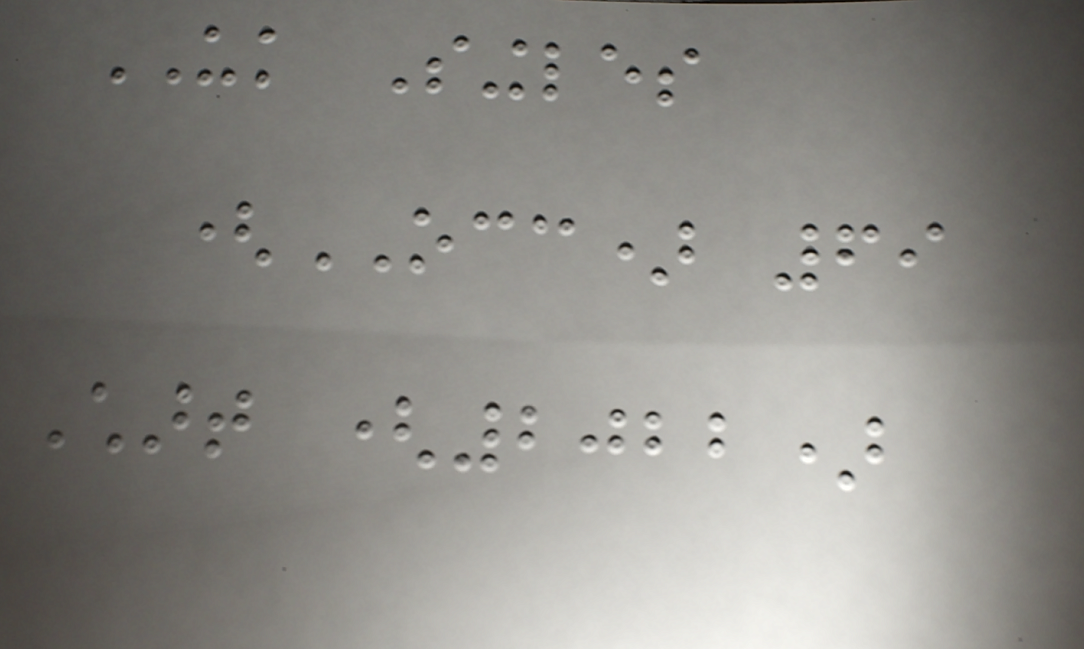UK Singles
(OCC) 69
Chart (2022)
